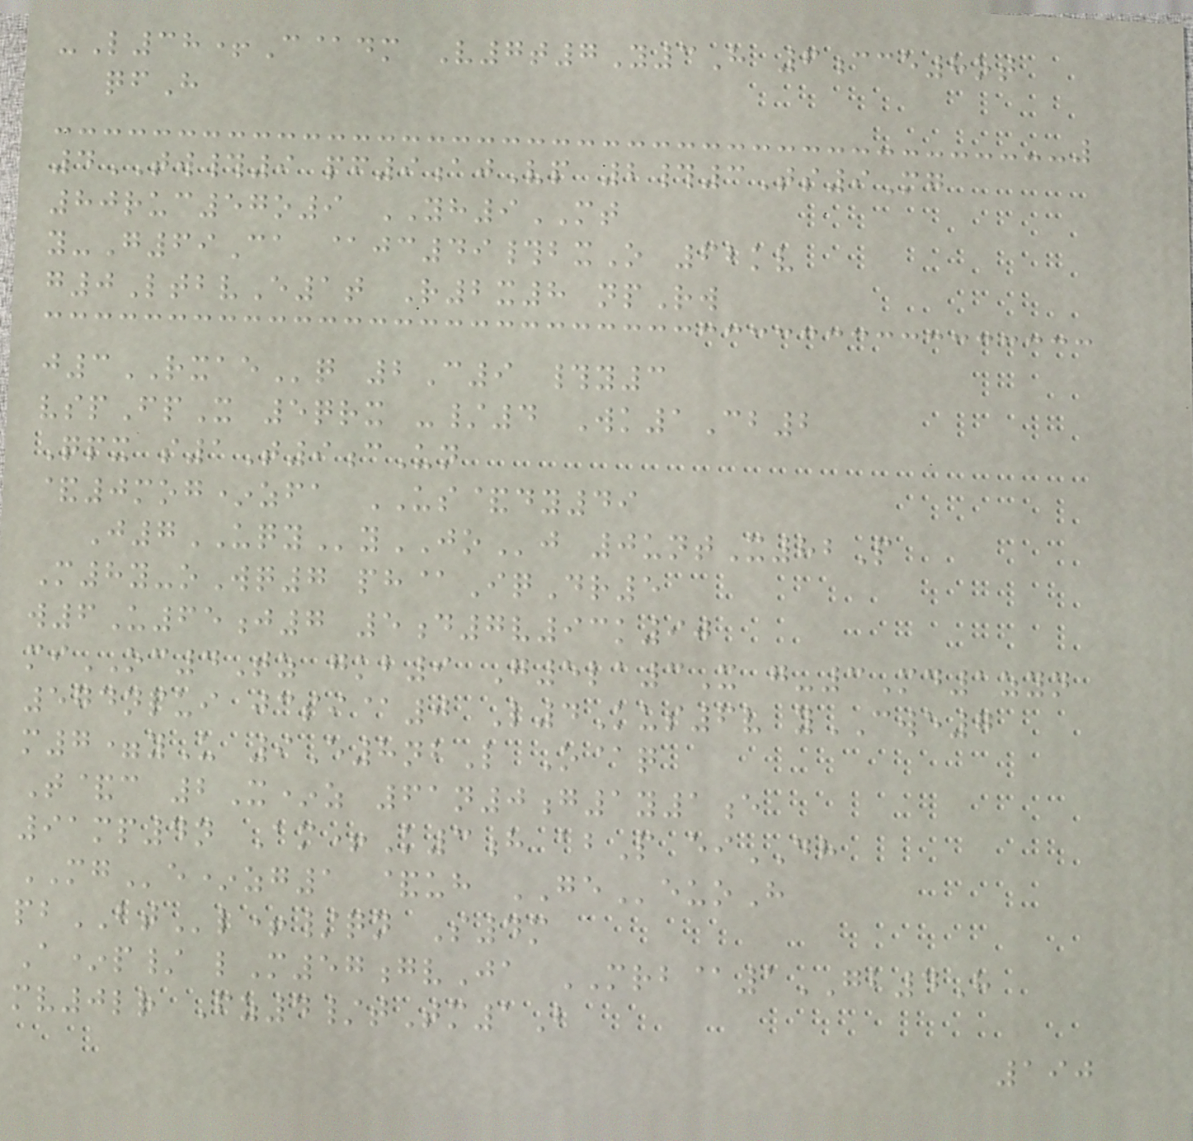-L38+C@dm V7t7Y3H 6cce8ot
qfH
4TW#9 pf9ajVp 2#3Ts9Mg
80ruc57o9 YH9MT
y-G69Ca @jc49#bxO 62kv
g0LtbvE1t R2x8 npRw
j3RXAEq 2C9 #y3
vspFpX 5qrx -/4 Wk1Cb2
Qpx s1T9cUn
&0mog*zfa US&dy49
J7UQYyJOj 0untX82P
M8y-oWq7 ph@IqDr5
w6U65j7 5d7v93k90
miOC4Tz gkb9 G5la3X g-3Md1zyn
574npui jcsi@0 L4Kus6v yCWE7
m7=yU 9E8nbL O@q
T&c 2X*z 61n0g1y1e
91mp4n Am+K3h abP eiDH
MGe*zg1 &uh GEeuoH
pbBTl+/qn S4m
A*p/ lM57gvJa MRB@1GB4H
mv0lr Fz4/tTm1B
190
